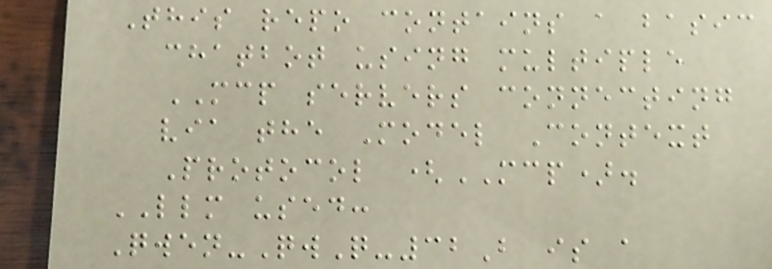This repo contains a basic
chatbot using multiple
MCP servers connecting
via the Model Context
Protocol (MCP).
LLM used:
Qwen-QwQ-32B is a
